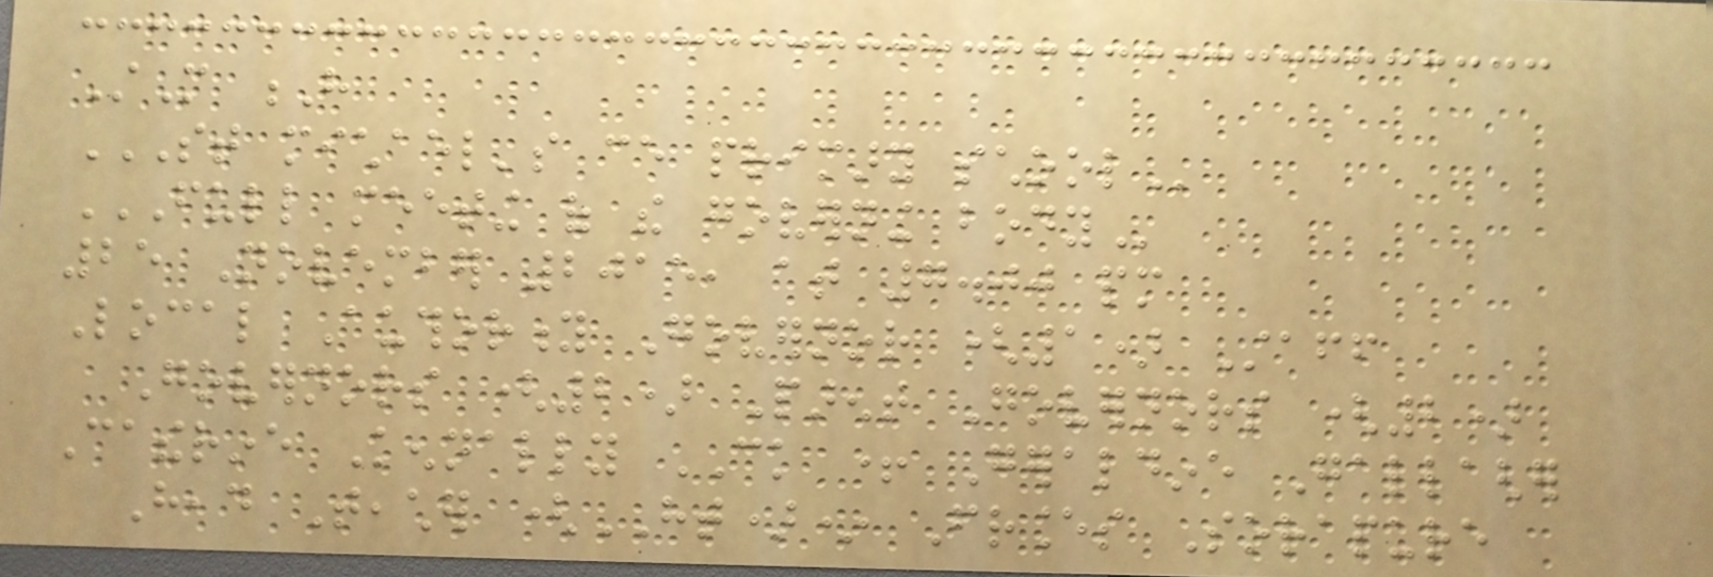StM H
ST MICHAEL'S CE PRIMARY SCHOOL
FULL MEETING OF THE GOVERNING BODY
25 November 2015, at 7.00 pm
Local Authority Governor (1) Staff
Governors (2) Parent Governors (2)
Catherine Kennally CK + Geraldine Gallagher
Head Teacher (HT)* Frances Sorapure
